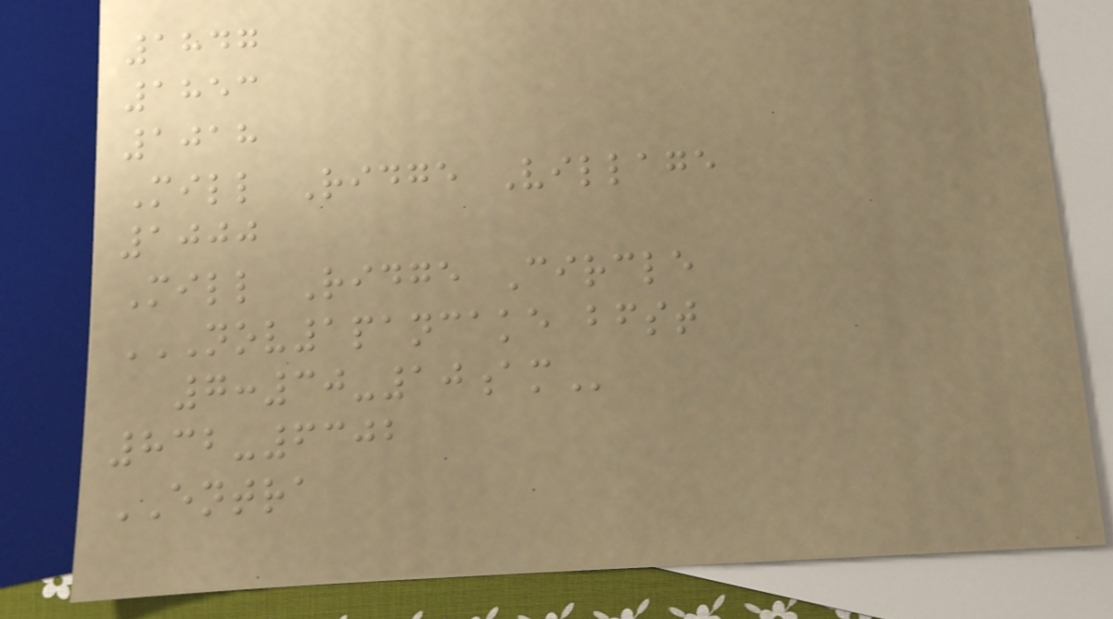1847
1853
1018
Mill Ridge Village
1000
Mill Ridge Circle
NOV1PANCAKE BFST
7:30-10AM
832-6302
ENTRA
